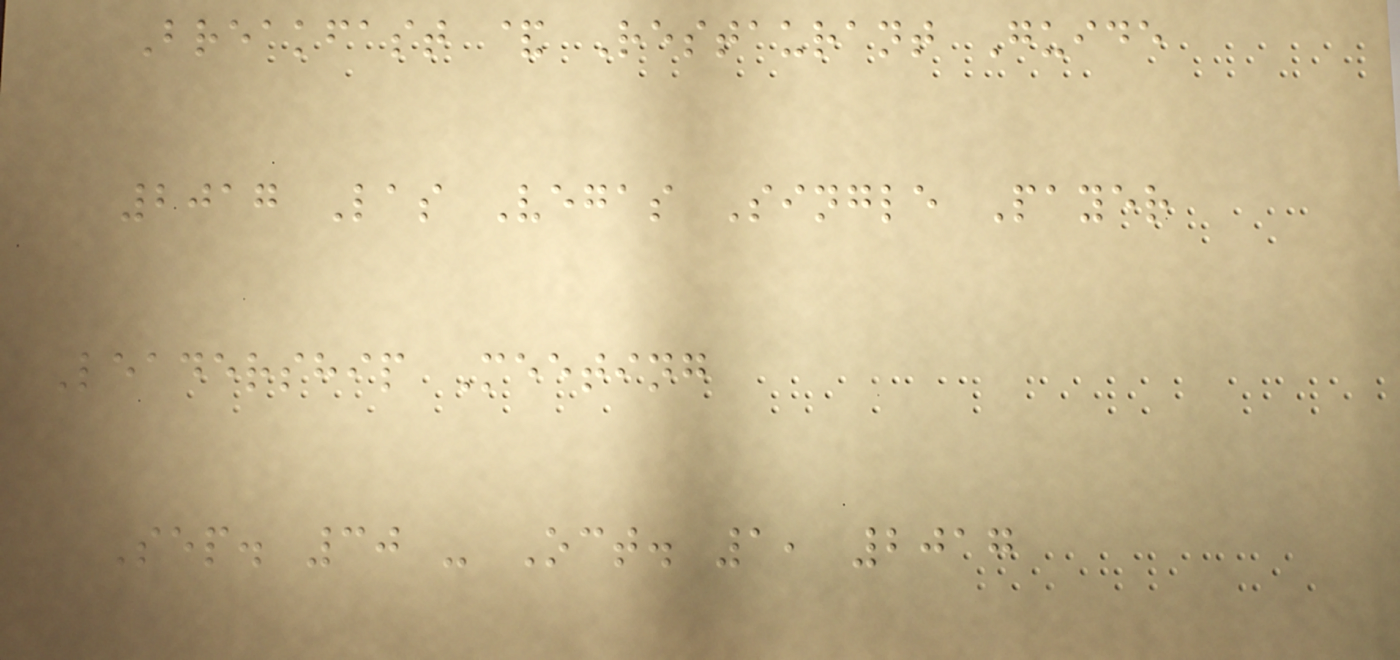Breakfast & Restaurant Guide
2017 Las Vegas Single Payer
Leadership Meeting
Sep. 30 - Oct. 1, 2017
